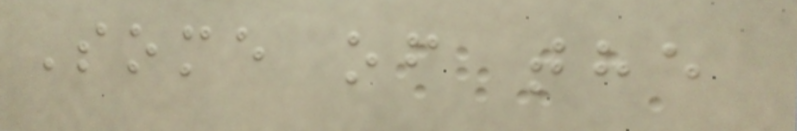Some of the
